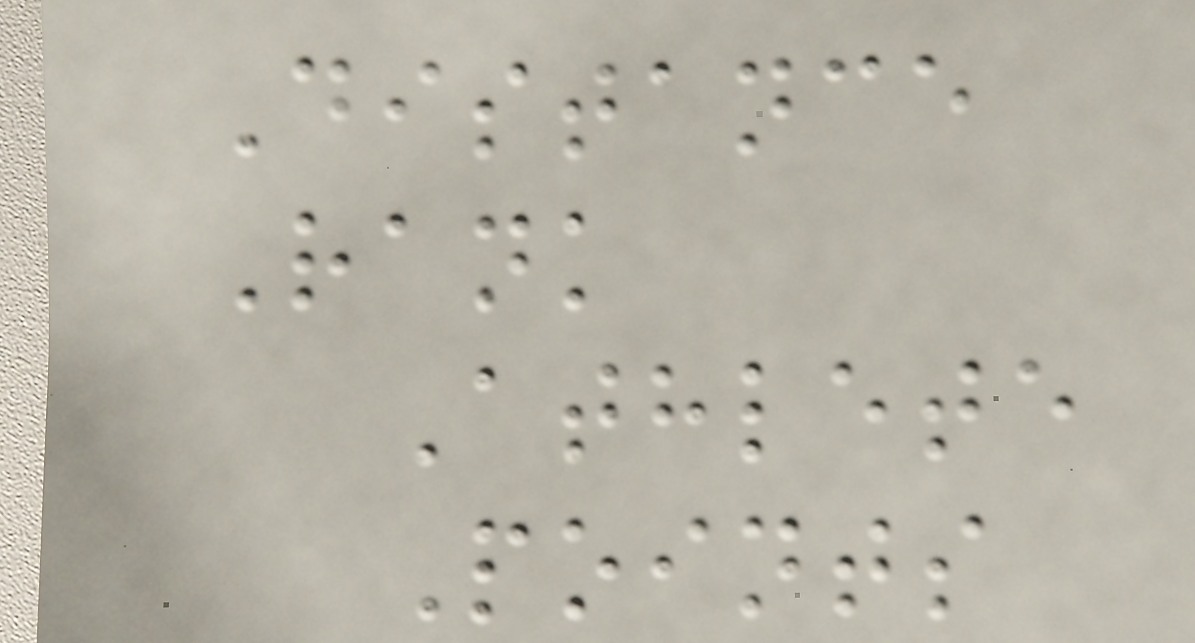Distance
Rank
Athlete
Points
